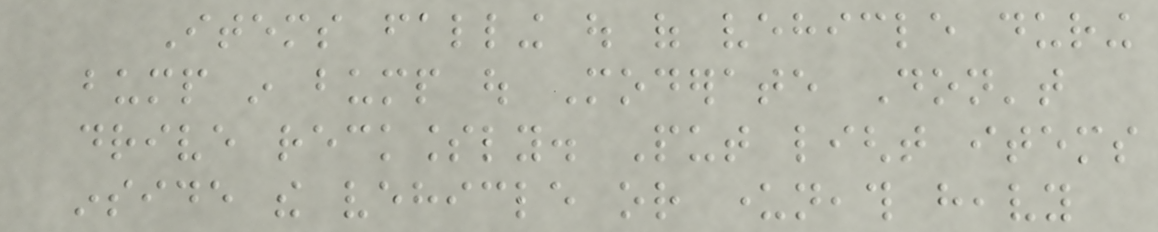Items falling out of vehicle during
bump in bump out Moderate Don't
drive recklessly. Put light items
inside the vehicle or underneath heavy
